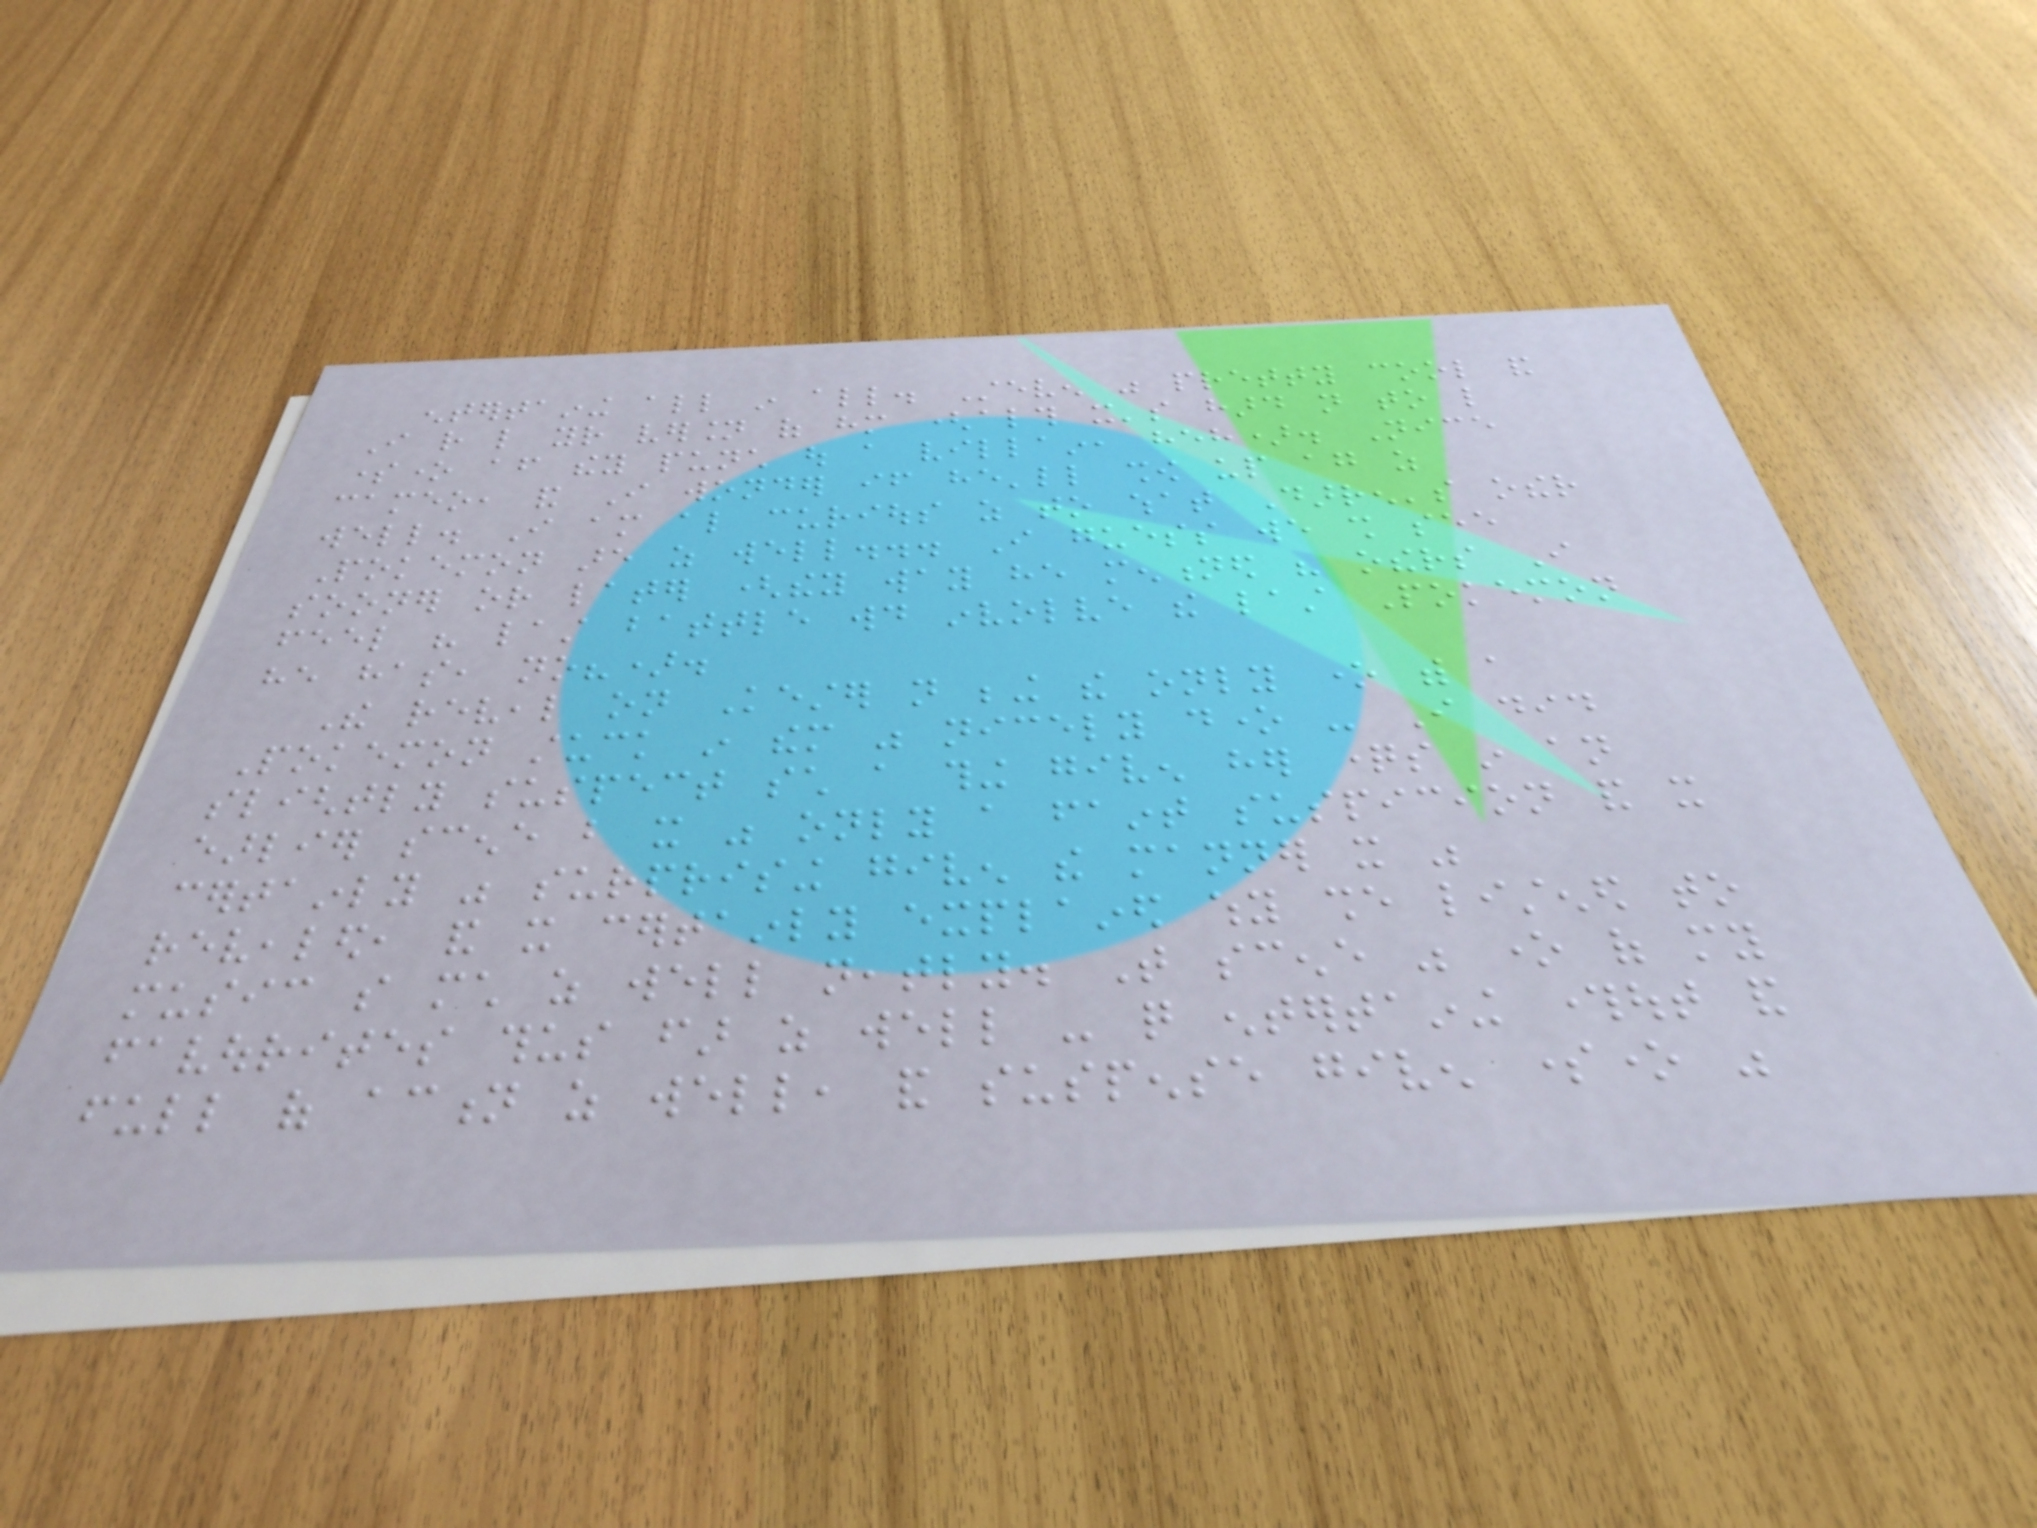entertaining all in all. Steven was pretty cool and
I rather like your version of him (although it's hard not to like
someone after they punch out a villain, heh). Nice
cameo, and I wonder if he'll show up again as
well. I am also curious as to what Darren's other
Pokemon are as well... I guess we shall see
sooner or later (they way he mentioned his others I
feel his last battle would involve the last Pokemon
he has, no?).
The reveal on Kester not being the only one with a
Pokemon stuck in them was nicely done - I did
slightly suspect such a thing given her questions in an
earlier scene but it was only a faint suspicion and it
certainly was surprising given the manner it was
revealed, and it certainly explained why she listened to
music so much as well neatly. That scene was one of my
favourites thus far as well - quite entertaining throughout and
full of action as well, and suspense given someone was
